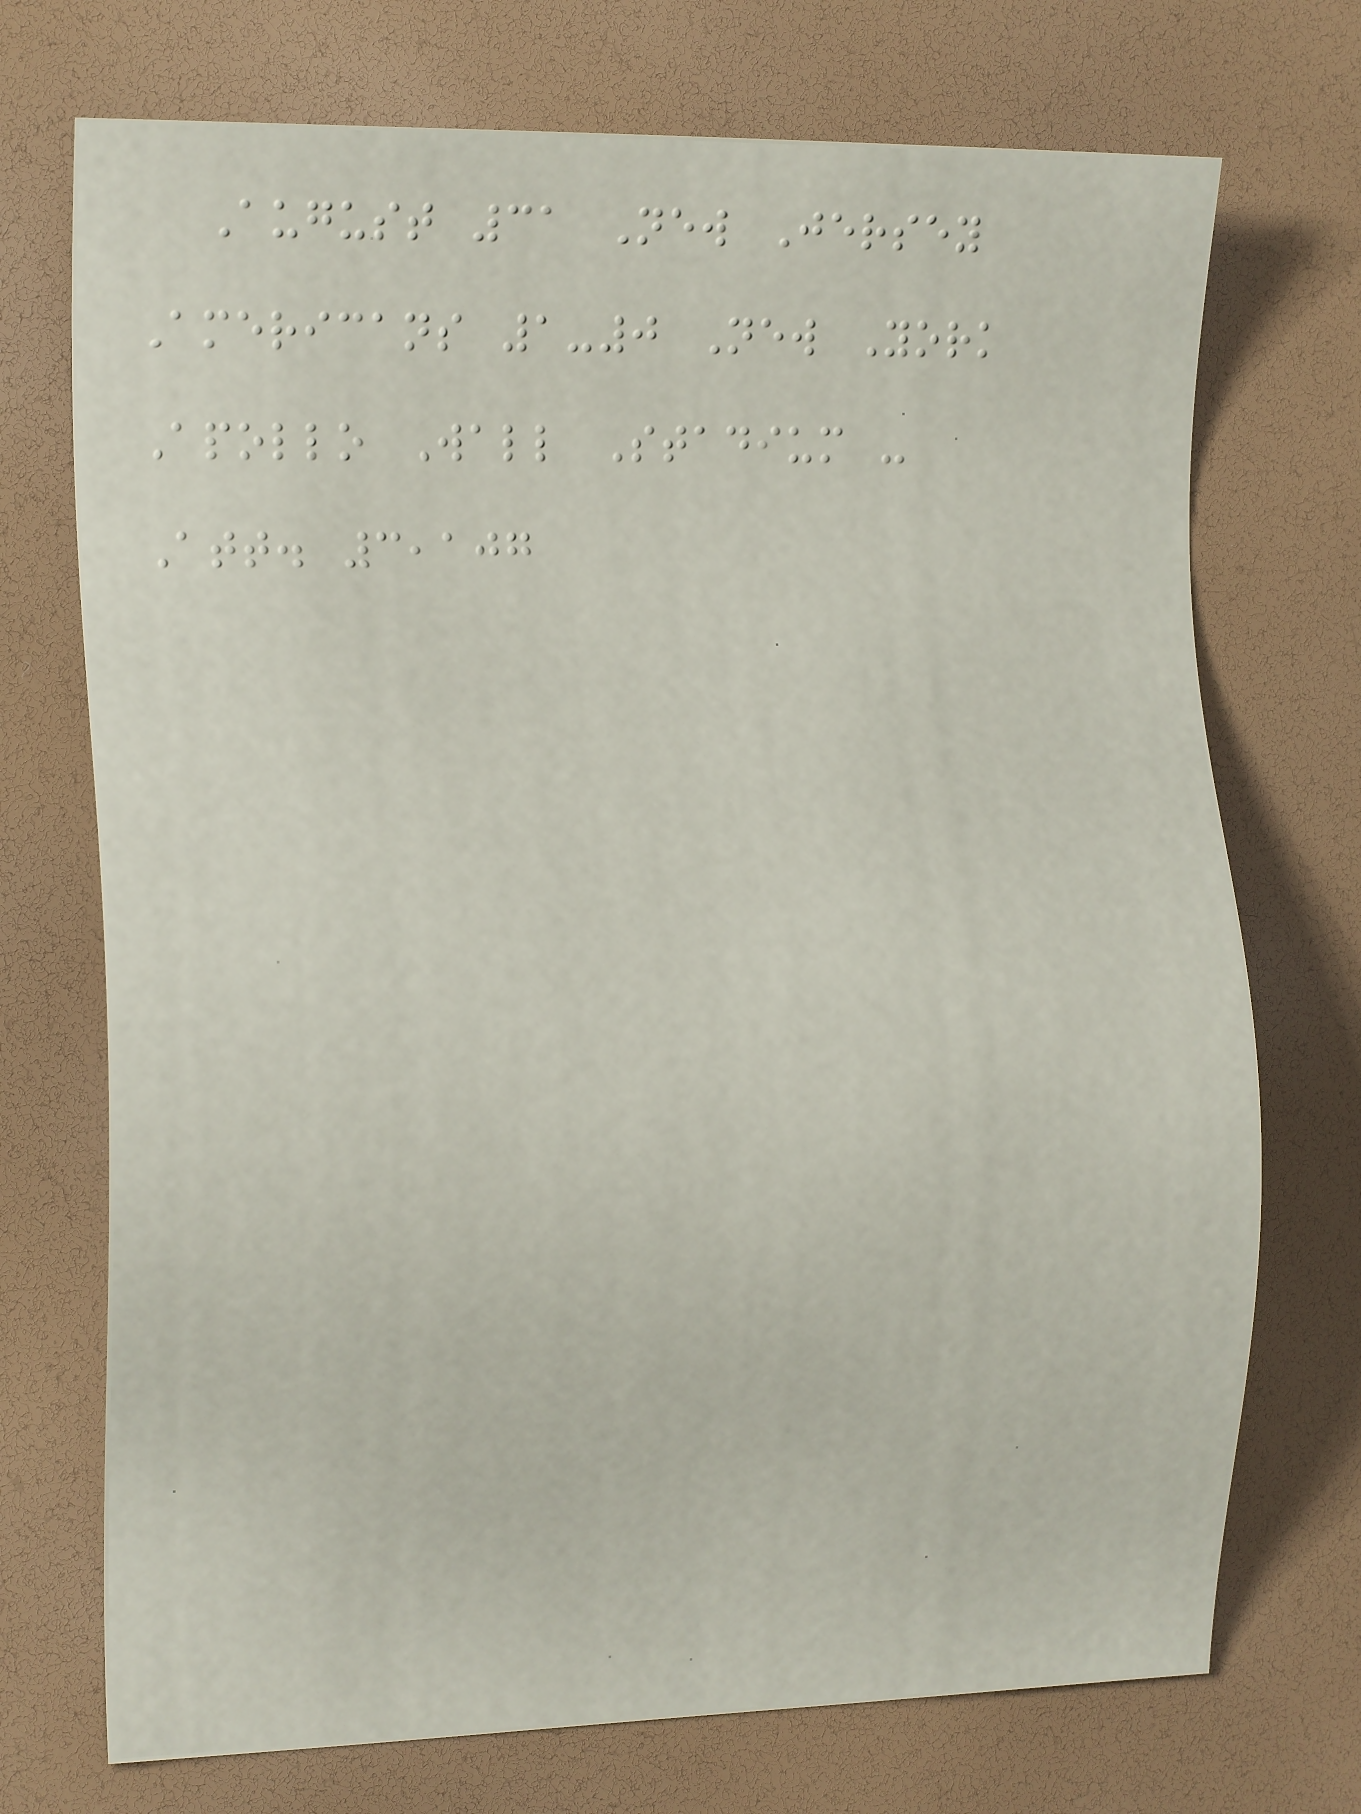August 31 New Jersey
Americans 1-0 New York
Apollo Wall Stadium -
Att. 3,107
